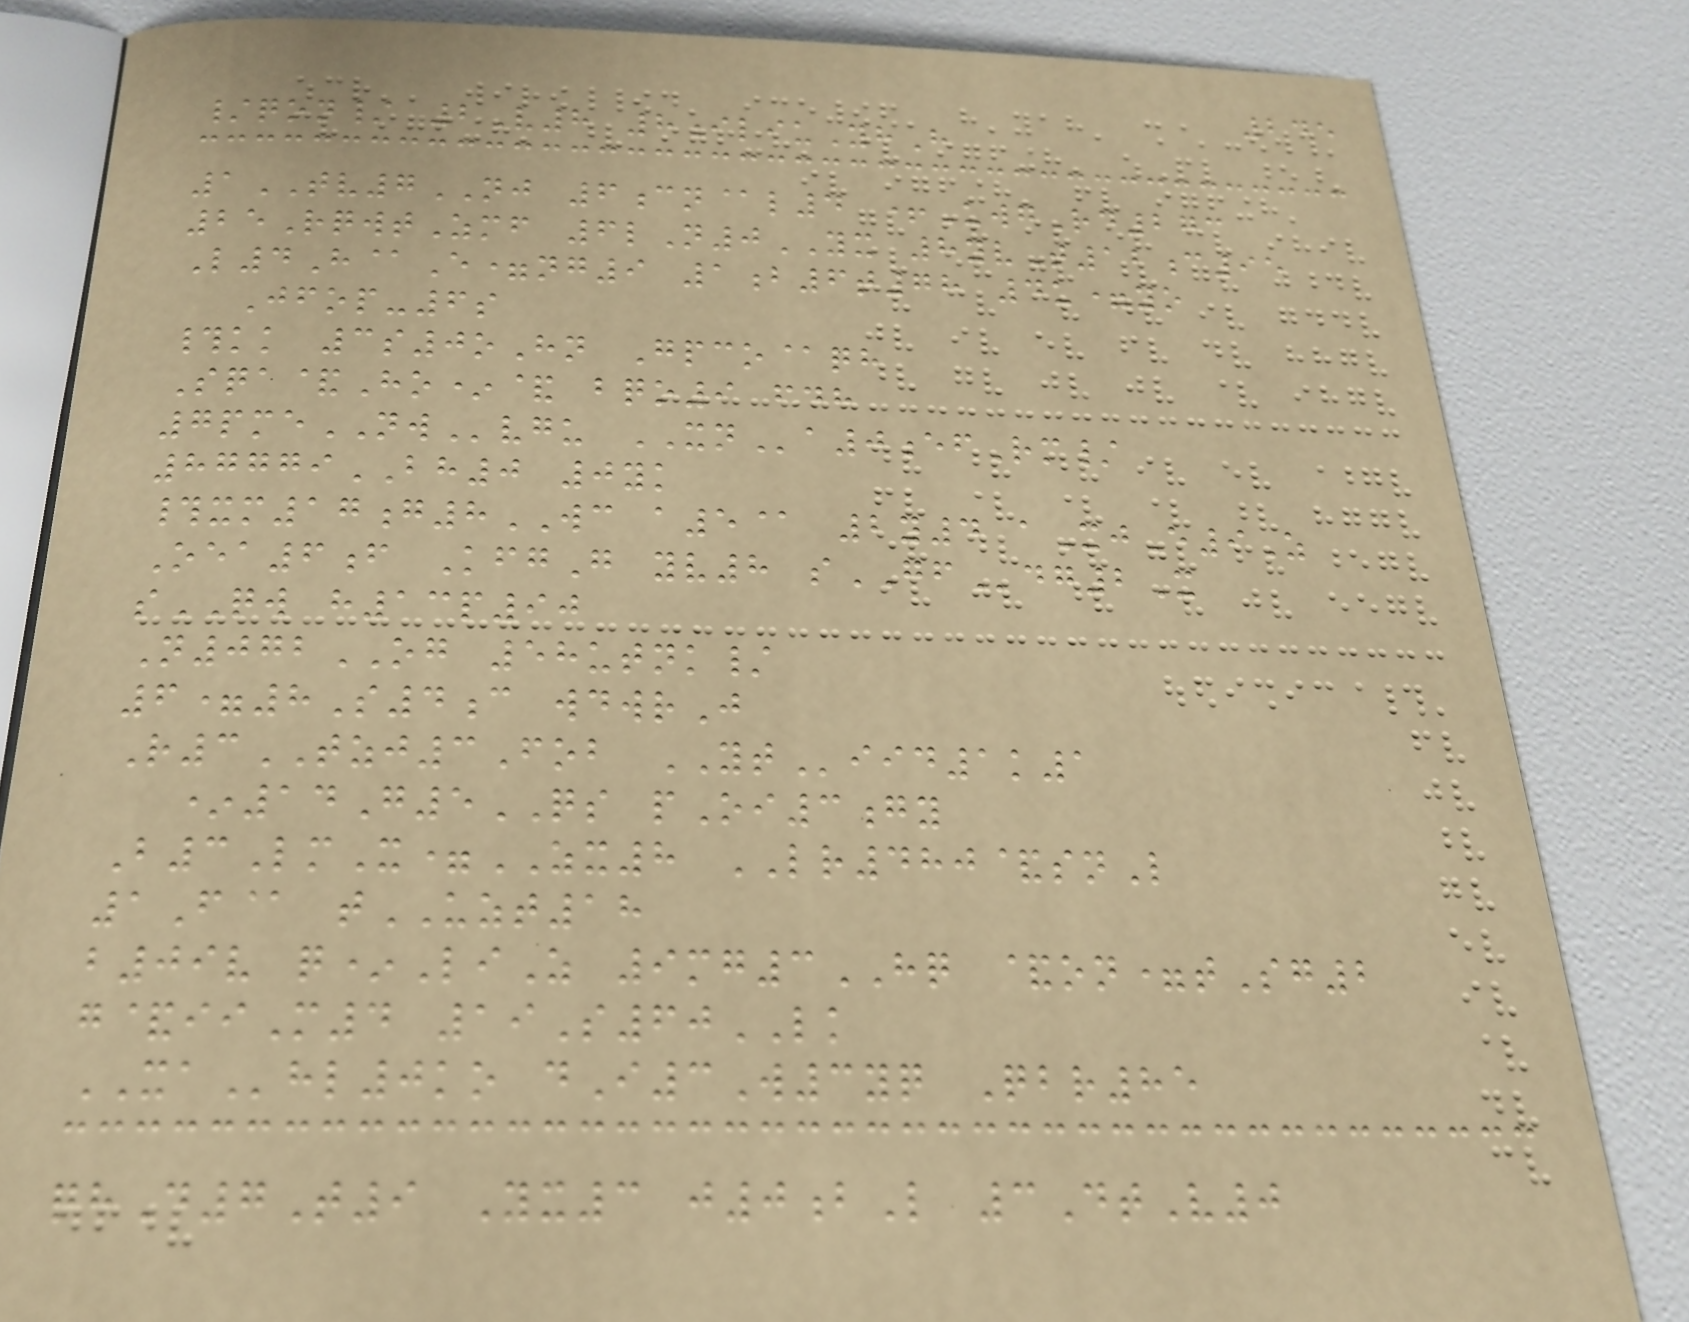245
/qon/ 2V8 8iliuYhH
1TV7NJ 6cn@l4 +UwgRd273
25RqwtZmf 6lN0YX 8yvT12c95
L4H@E=ng9 1b6t78 4u=yo
Jfop-6s
#kk 3s0oHn Gpco@qh
Sqa&Ho*& bqo9 fdh
7pmeNWvgu XNa0efRm/
87779BH0 0yk
#xm17g8WC a5@ 2y4 aXjE9Z
Oea6f KfgG yv8 sGFdg2X
sQW h13p90
N072OG 58utnk/
6=8S4c wdwrJ
R3TZJ3Fob YTiid1k1
*14G5QS pOi3gy
B3LmX=ZX8 LR480&snL
1F@ tUZT18
b09v q*LiZ 9mg3HQ &on=tSg2
g&iiM4 19S60LK
XAhl0ko dI3W3yq Qbr85
qhD7T9 Yx3 j0bL 3DtV0
